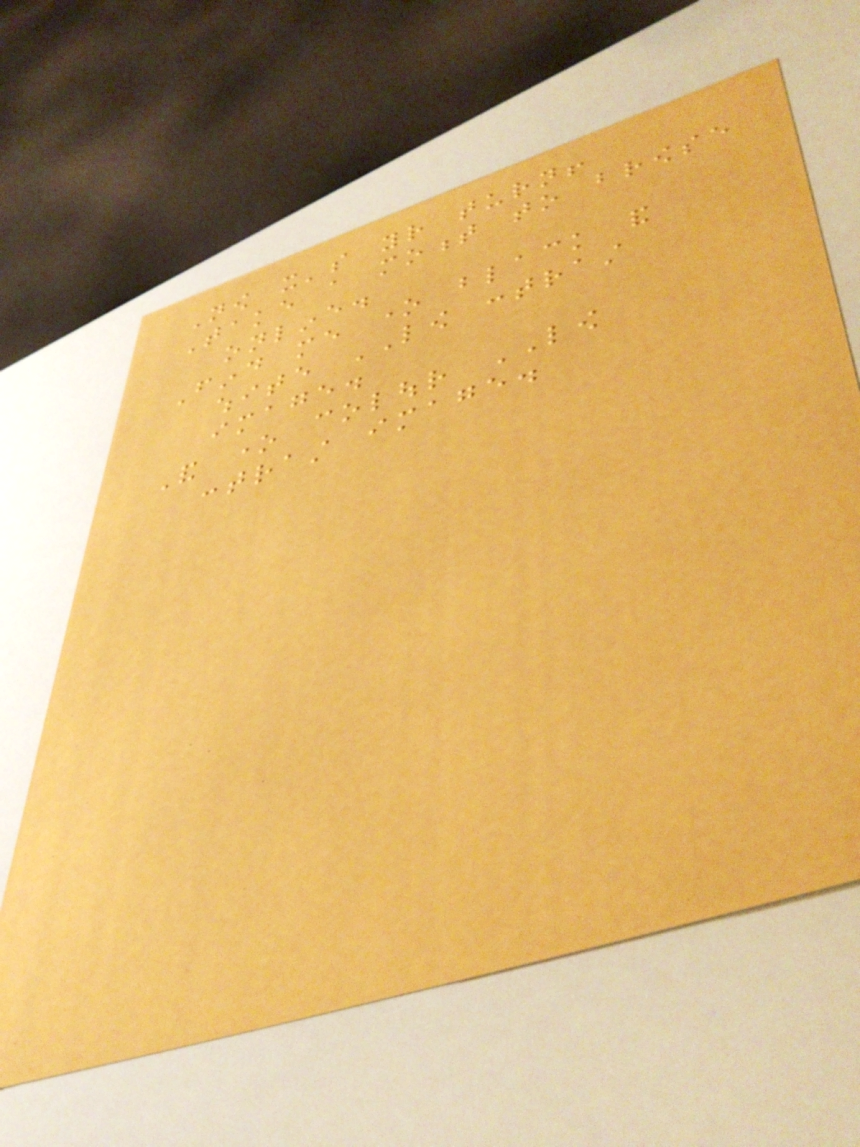Now it's your turn!
Take a moment to browse
online.
Find me one black and
white LOW contrast
image.
And one colour LOW
contrast image.
